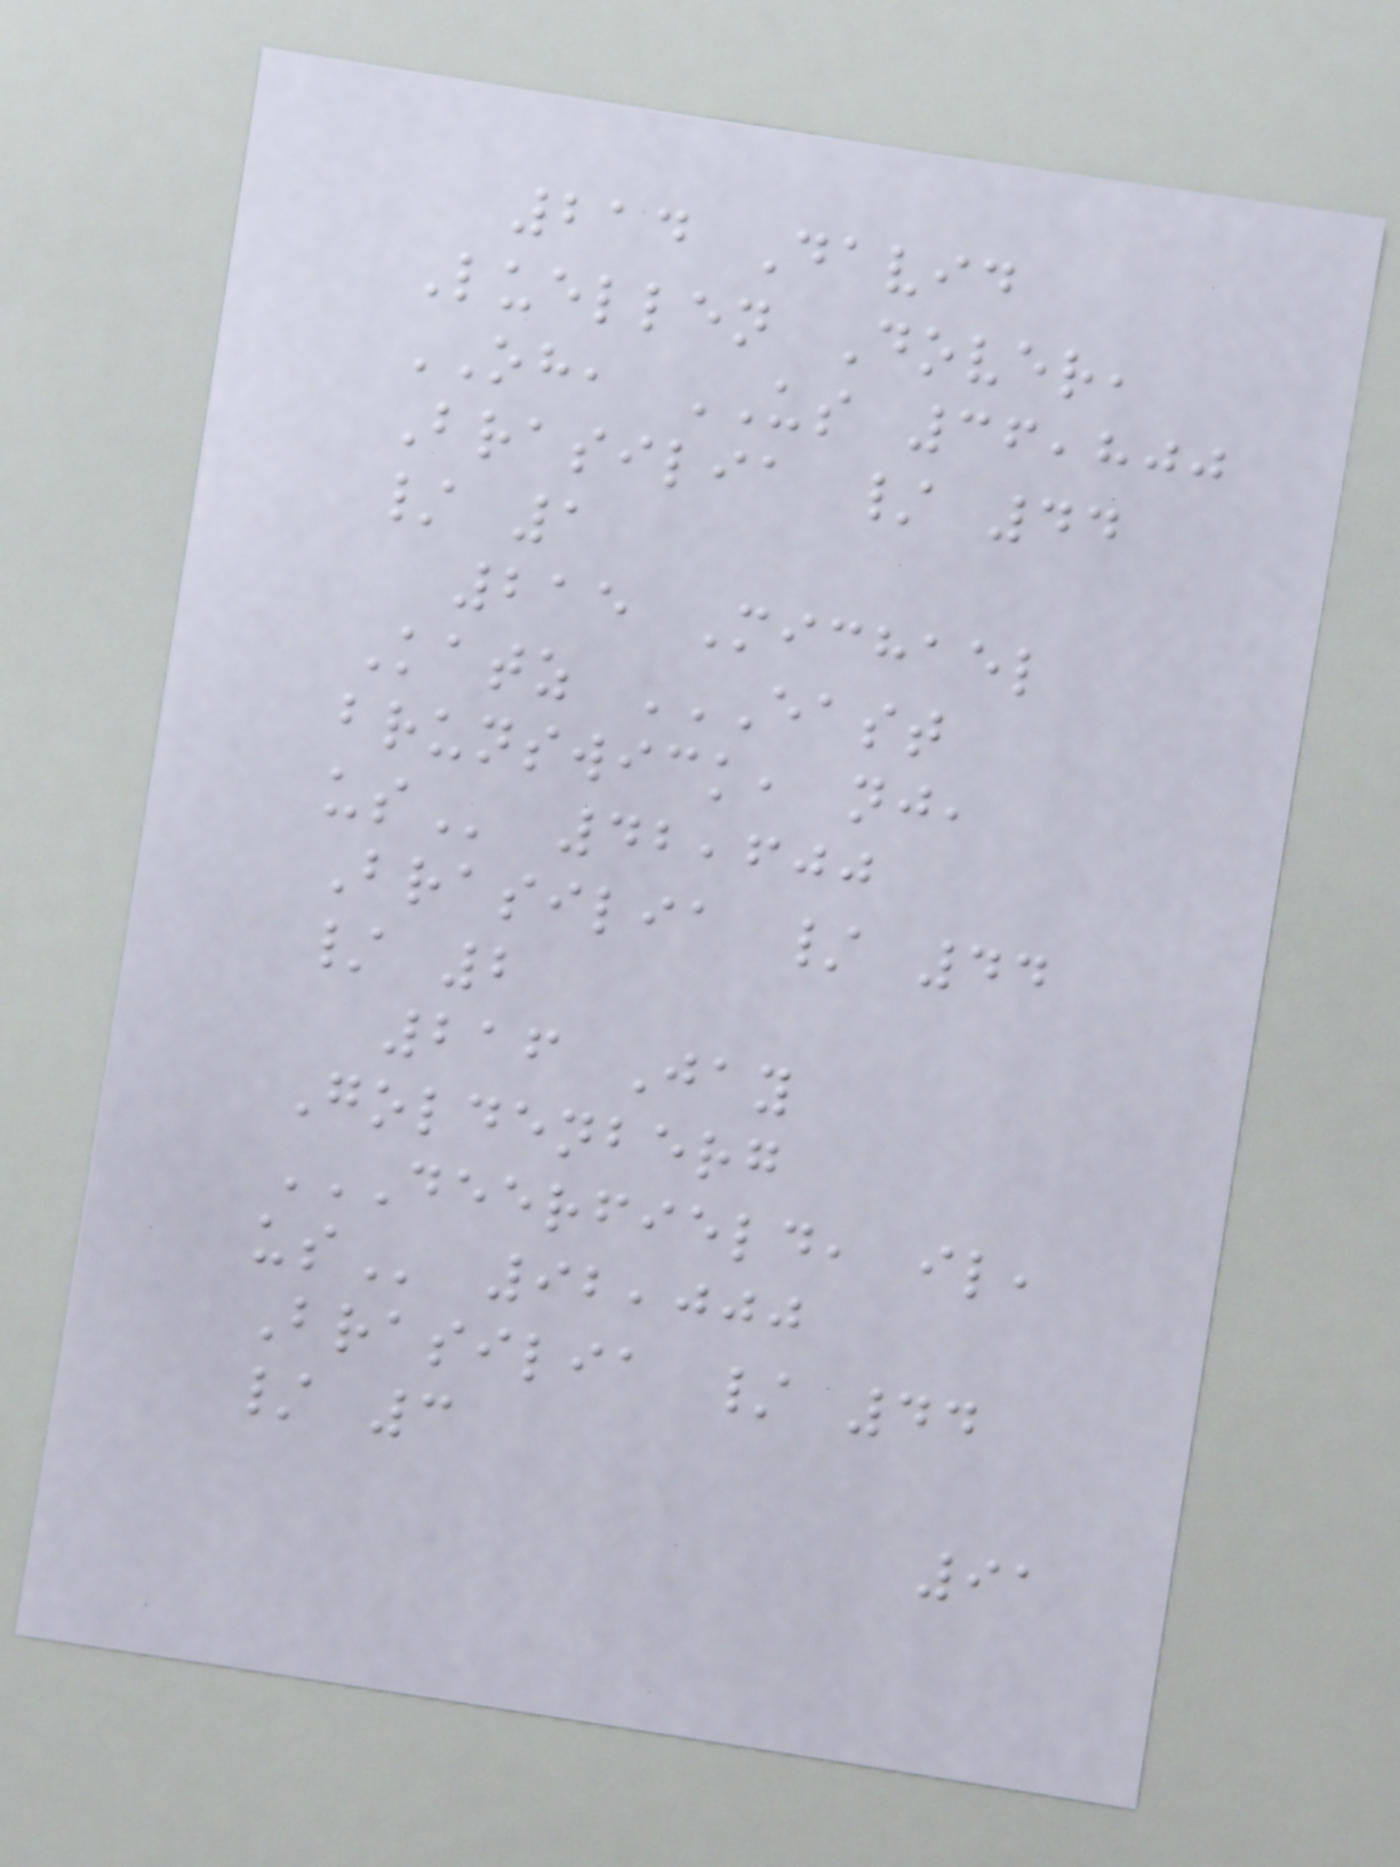214 David
Luellen Dover,
OH, US 36,800
Brasilia / 44
/ 1
215 Michael
Katz EAST
BRUNSWICK, NJ,
US 42,600
Brasilia / 44
/ 2
216 Jay
Goldenberg
DEERFIELD, IL,
US 92,000
Brasilia / 44
/ 3
91
